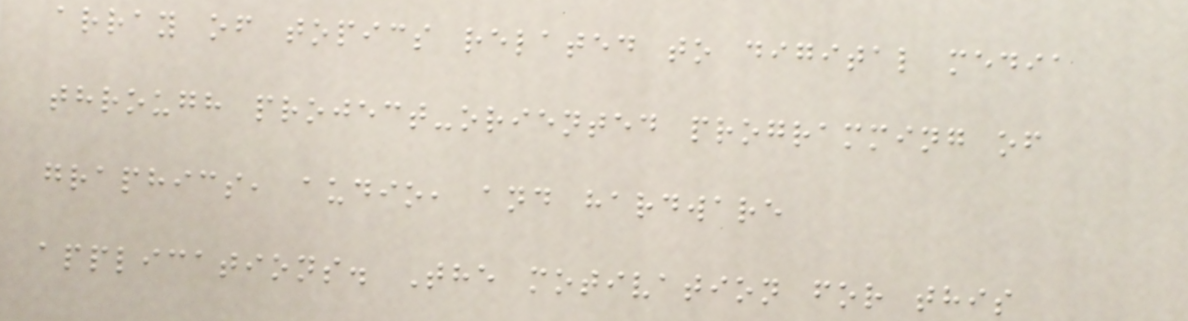array of topics related to digital media
through project-oriented programming of
graphics, audio, and hardware
applications. The motivation for this
